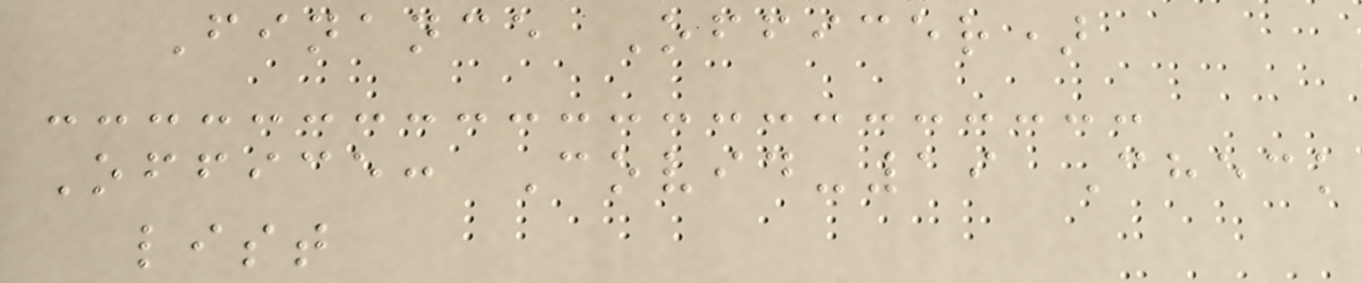Finance Officer)
Office: Covid-19 Check
list
